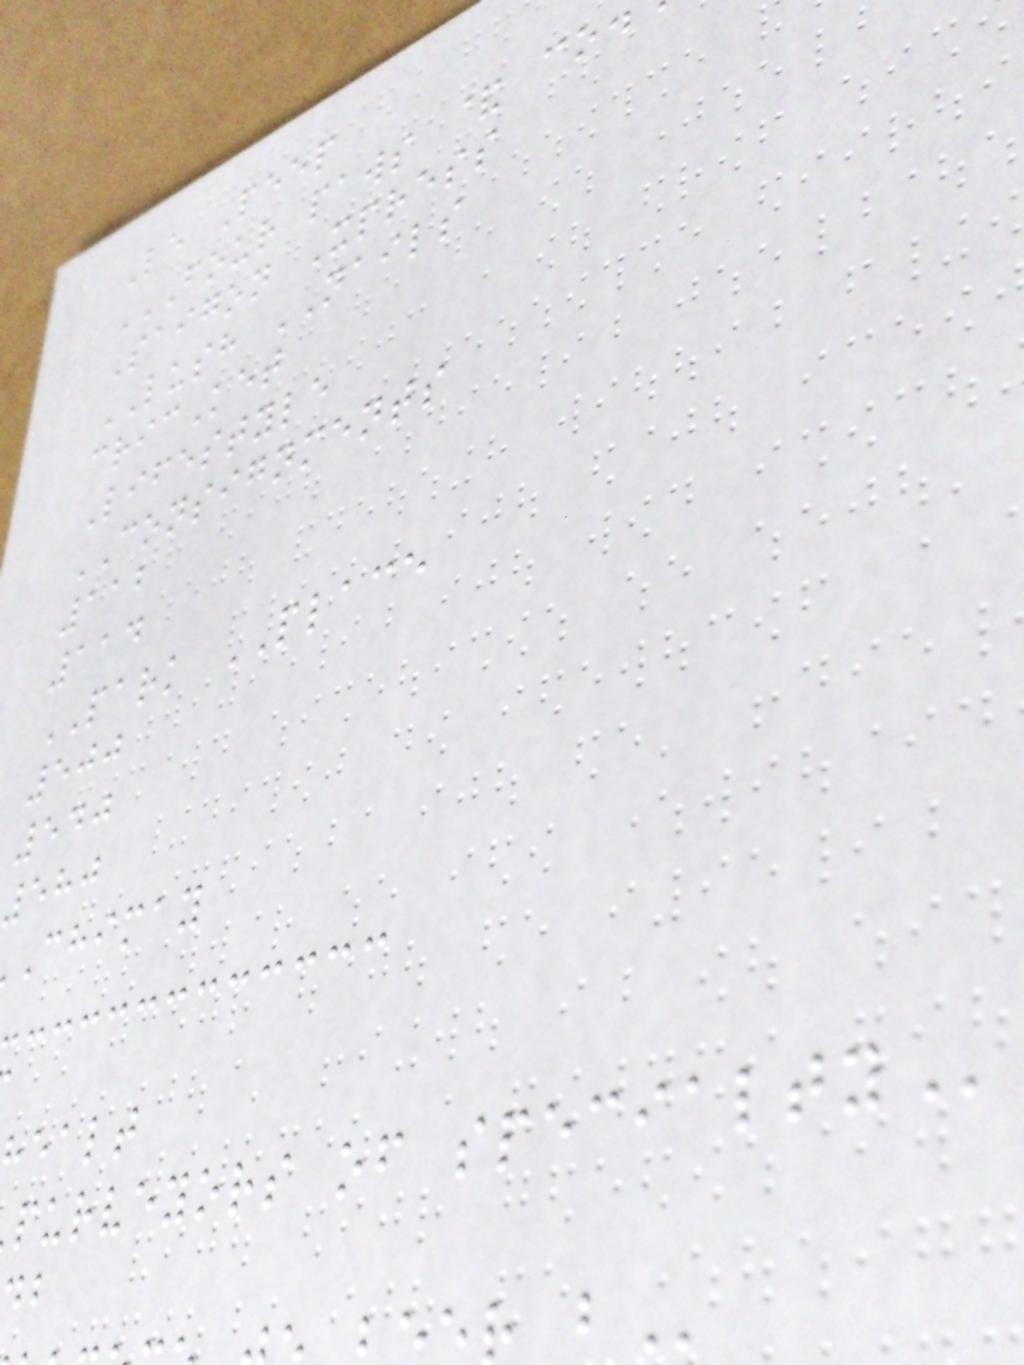Le Peep
Saigon Xpress
LUSH NAILS
cricKet
Lifestyle
CONSIGNMENTS
112
114
PARK PLACE
500
540
580
chimay
ealt
purveyors of
